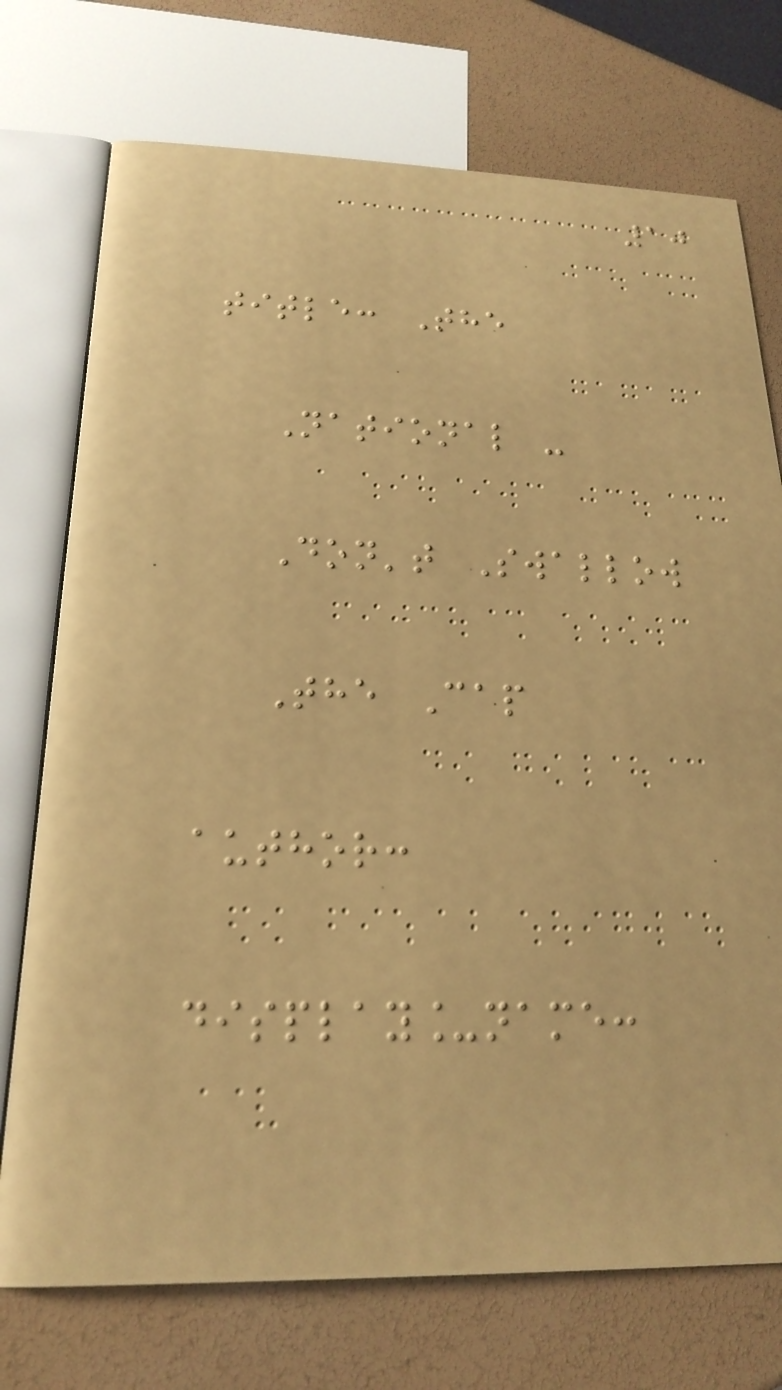10
title: The
National -
Don't Swallow
The Cap
author:
display_name:
